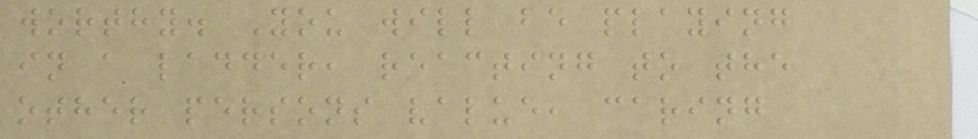worthy. You will be playing
in a ladder, reacting to the
other persons value, caring
